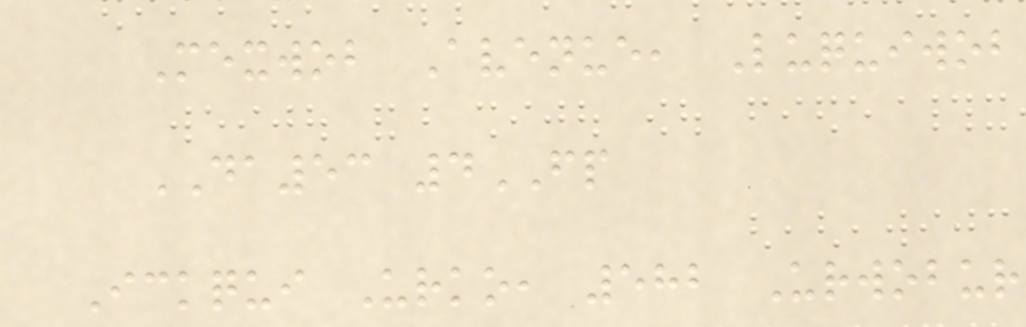Mexwob Avenue, Luquiwob
DA53 4FP
Ickqui Urko, 582 Urwobur
